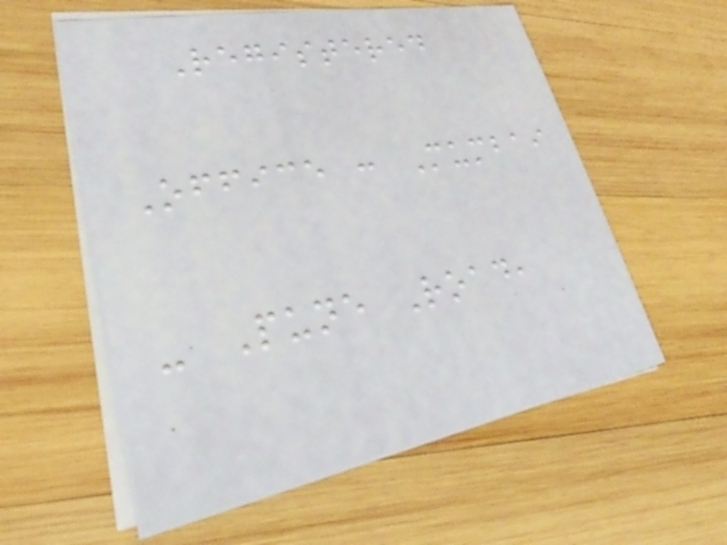Registered
Office : Mumbai
- Pune Road,
